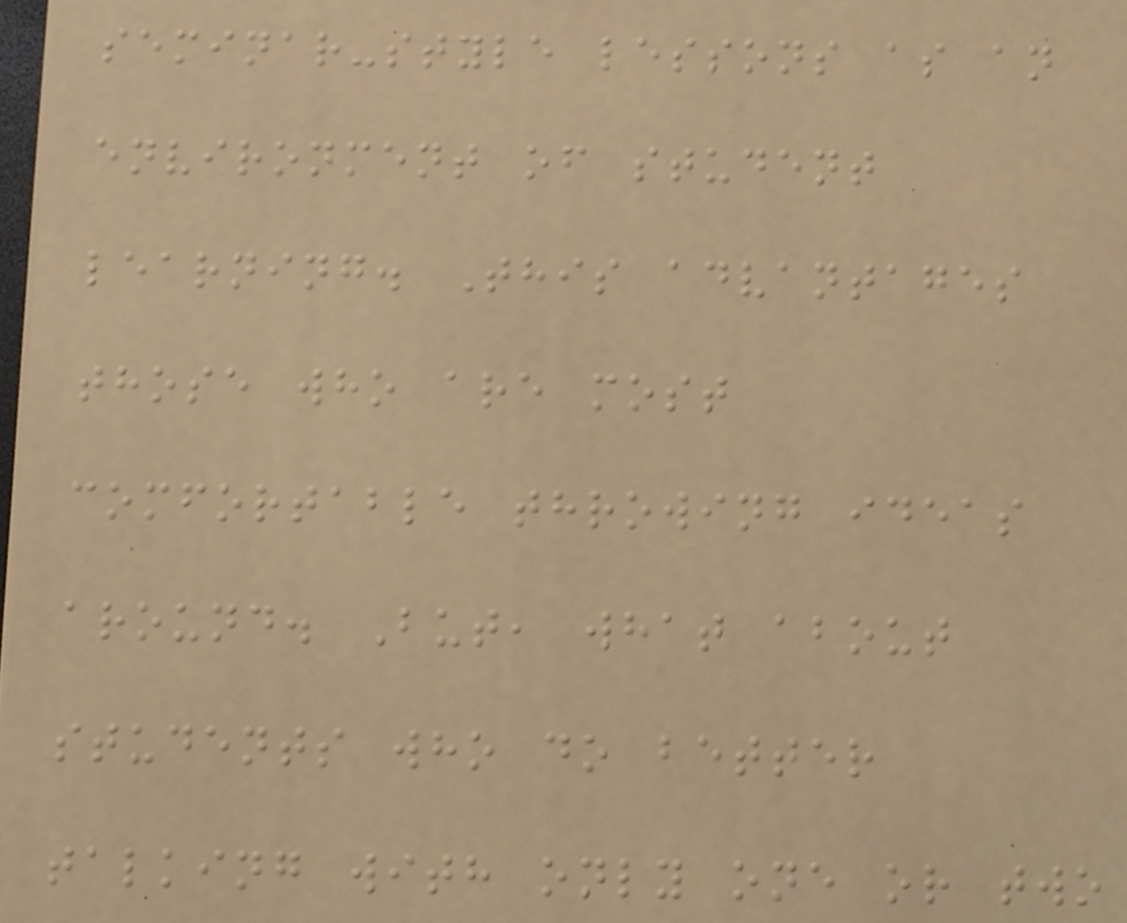seminar-style lessons as an
environment of student
learning. This advantages
those who are most
comfortable throwing ideas
around. But, what about
students who do better
talking with only one or two
